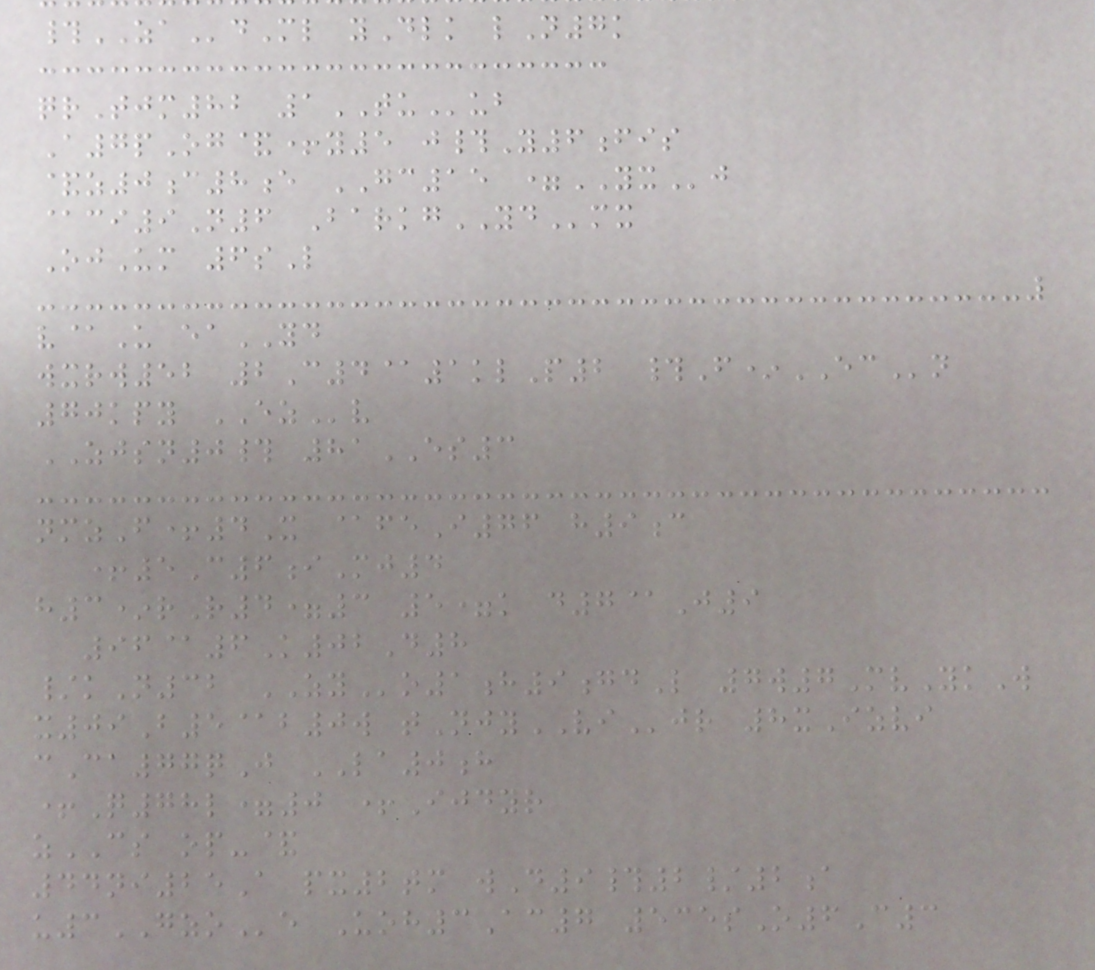#ZAdMl yDlk lN7k
qrTjm82 1TUub
A7pOg&+y5 j#Y6fis
&z0c8e GC15 =YXj
@ci9N6 BarkgYDmx
OjUm 6sL
v@U eaYD
wxrw52 2C4@1klP2 #F*ECn
70kpy EZv
ZJSN0# 81ES3
nmzF+4X @feI76 h9c
+5C6iMj4
h3*rR4=3 5=k d7@J9
96@6K02D8
/kN32 ZYo1h9gdL 7w7MvYkW
x09B5@b0w tNjyVIjr 8xIzvi
cCa77qJ LA0h
+Q78l=0 +Ijdyr
zCS op-&
44ni25A px2tm wD9#2/2a
u3GZOe Uoh3Ac7 535sO6C3
